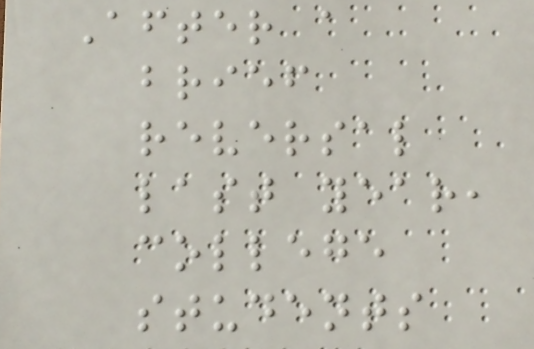After a
brief
reversal
last year,
college
students
